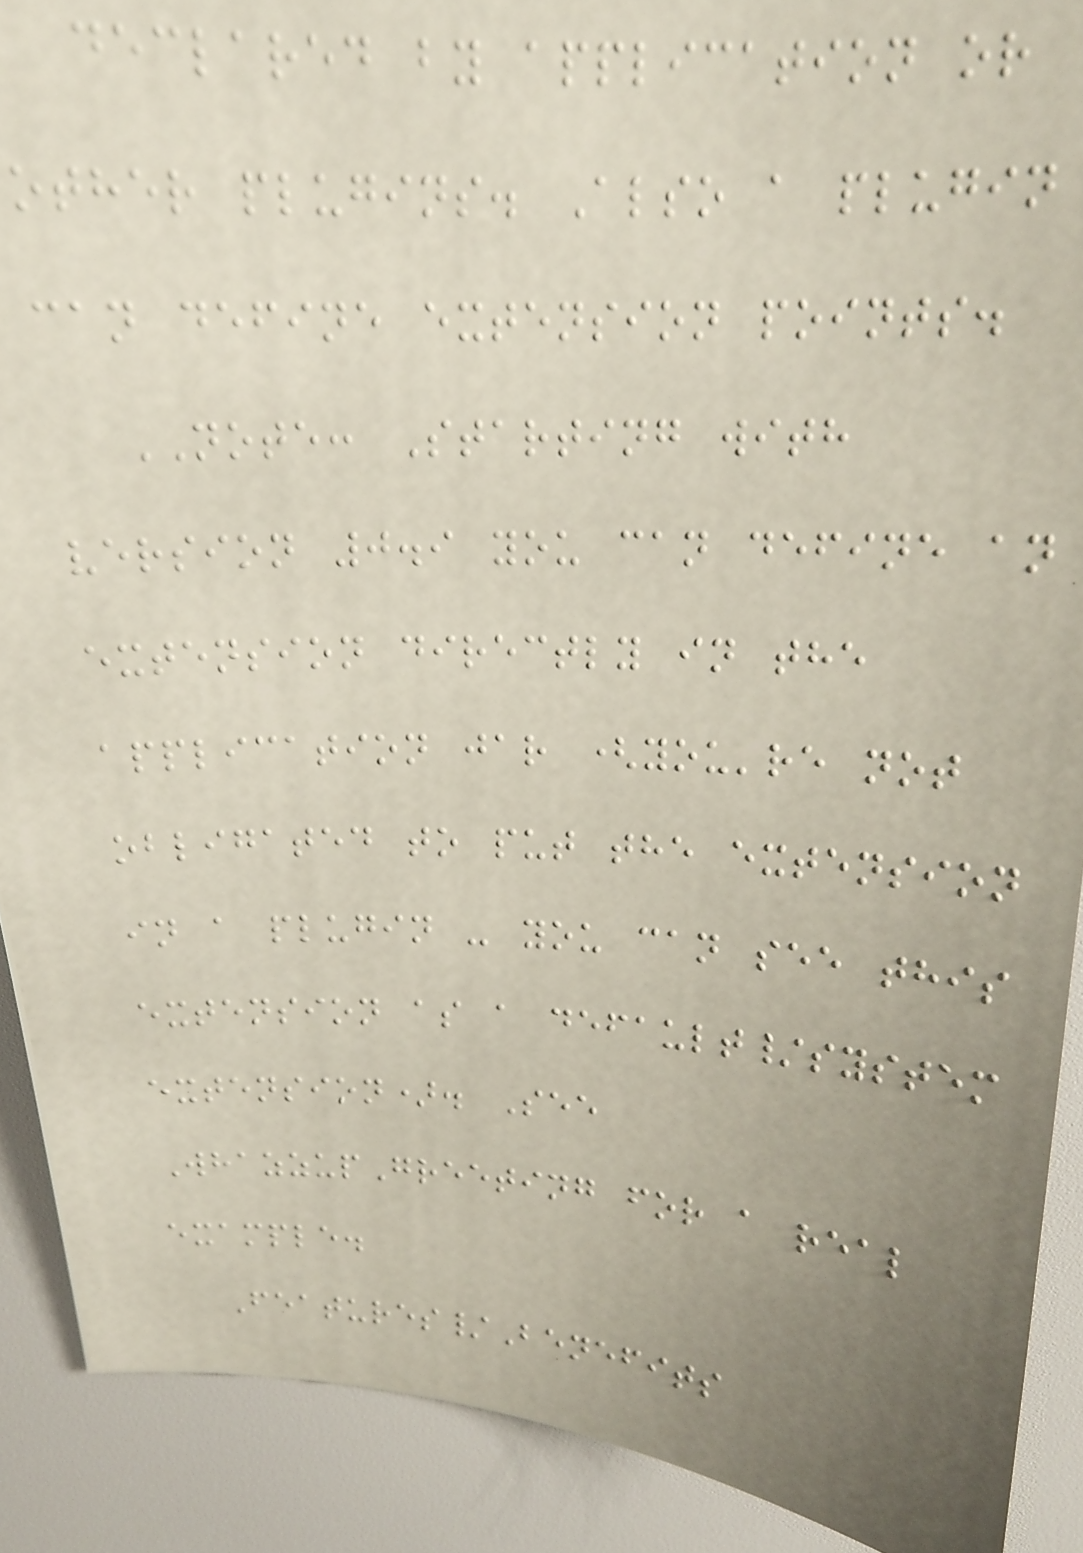declared by application or
other plugins. Also a plugin
can define extension points.
NOTE: Starting with
version 0.9 you can define an
extension directly in the
application jar (you're not
obligated to put the extension
in a plugin - you can see this
extension as a default/system
extension). See
WhazzupGreeting for a real
example.
Features/Benefits
